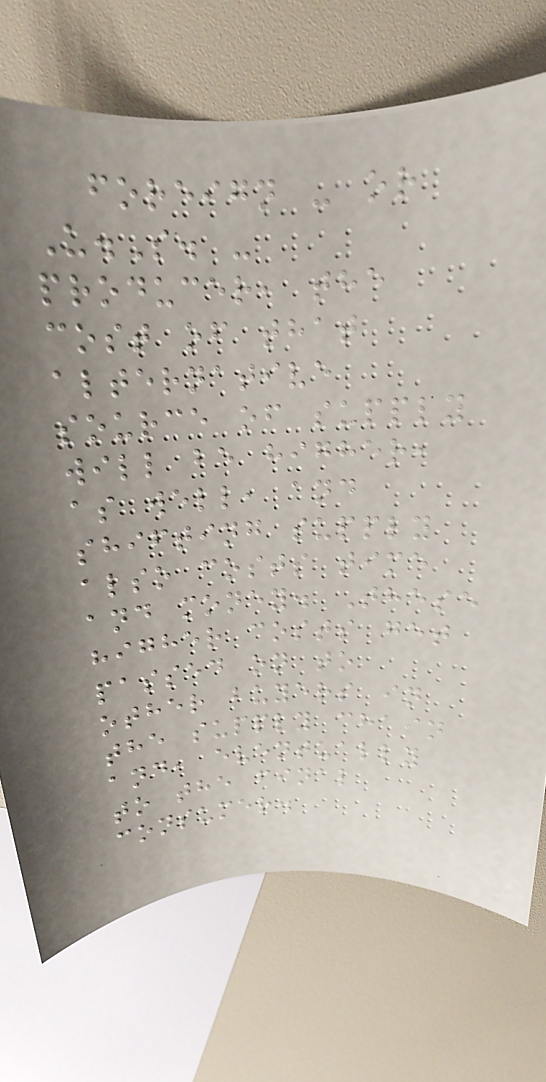foreign - or
U.S. -
producer, the
cost of that
alternative
source of supply
will be higher,
as well, and
shifting supply
also costs time
and money. These
higher costs get
passed on to
other buyers in
the supply chain
and, eventually
to the final
consumer.
